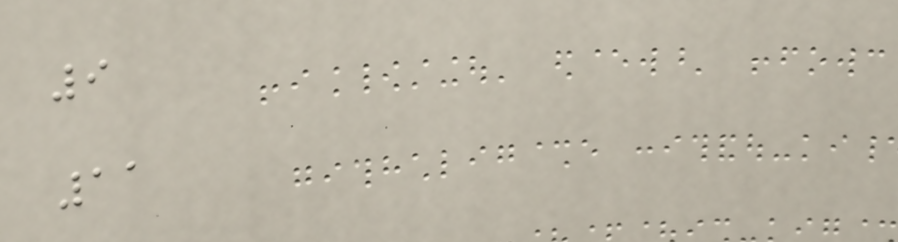9
11
